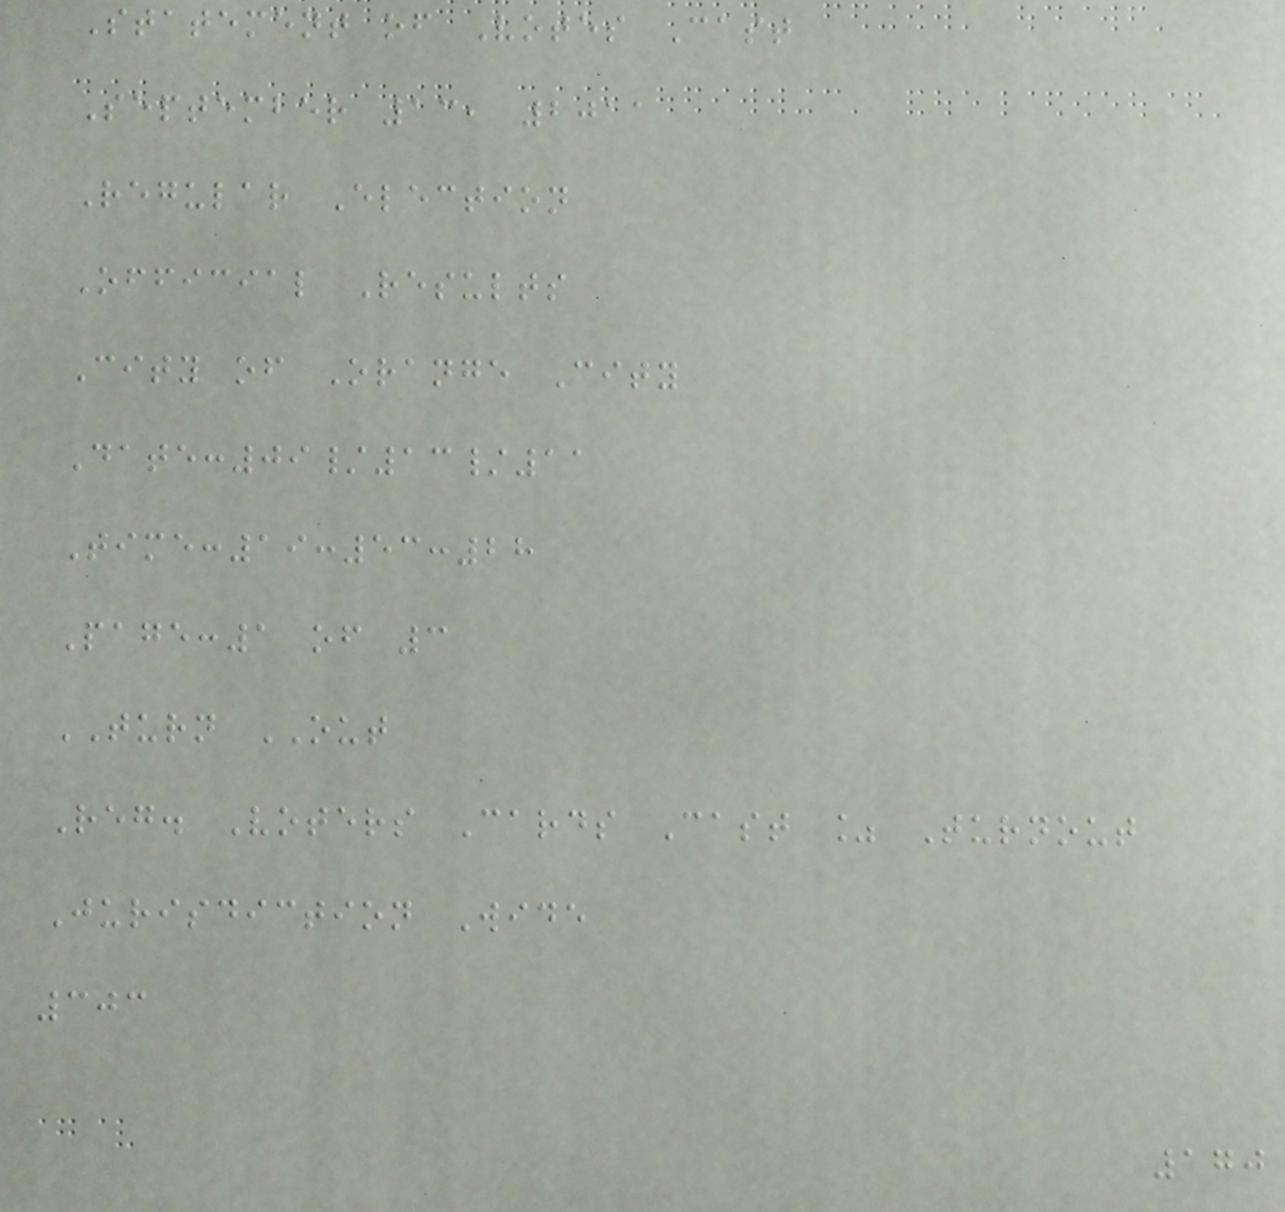Statement of Votes Cast
September 13, 2011
Regular Election
Official Results
City of Orange City
Date:09/13/11
Time:19:53:28
Page:1 of 3
TURN OUT
Reg. Voters Cards Cast % Turnout
Jurisdiction Wide
303
170
